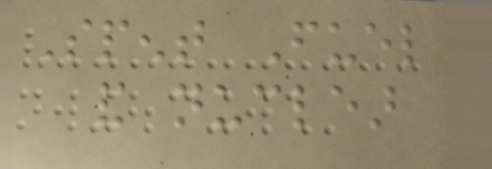Spent Fuel
and nuclear
